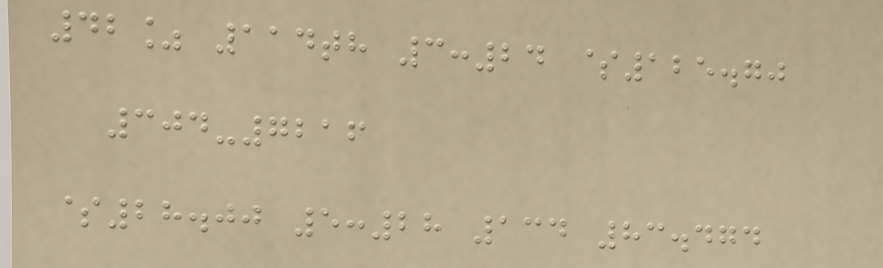42% 114th 3:24 $125.70
304-7216
$28.00 5:28 134 83.474
